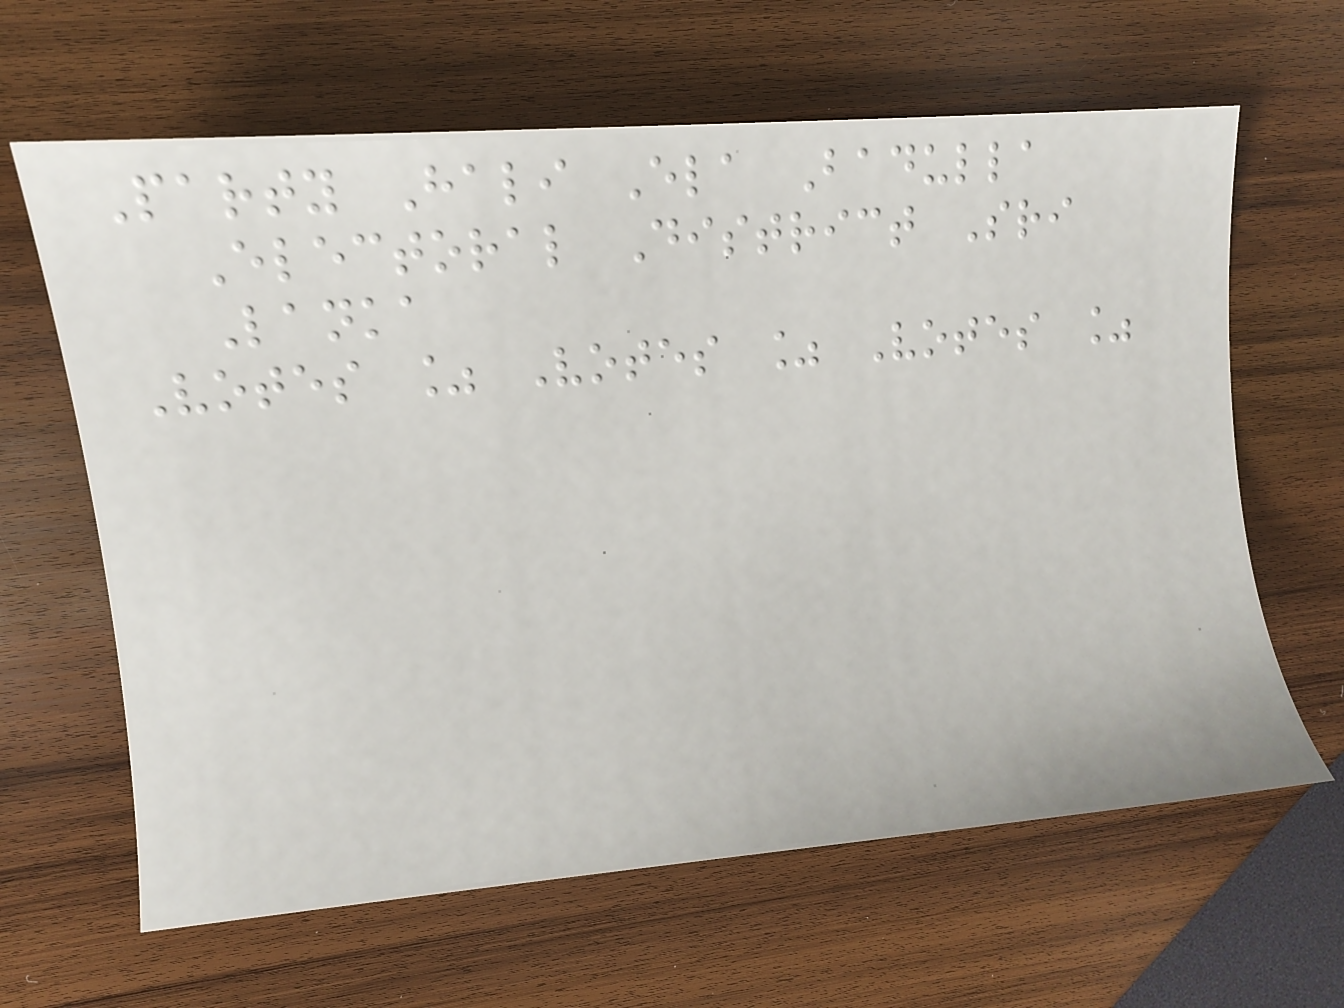Party Hali Ela Badulla
Electoral District Sri
Lanka
Votes % Votes % Votes %
